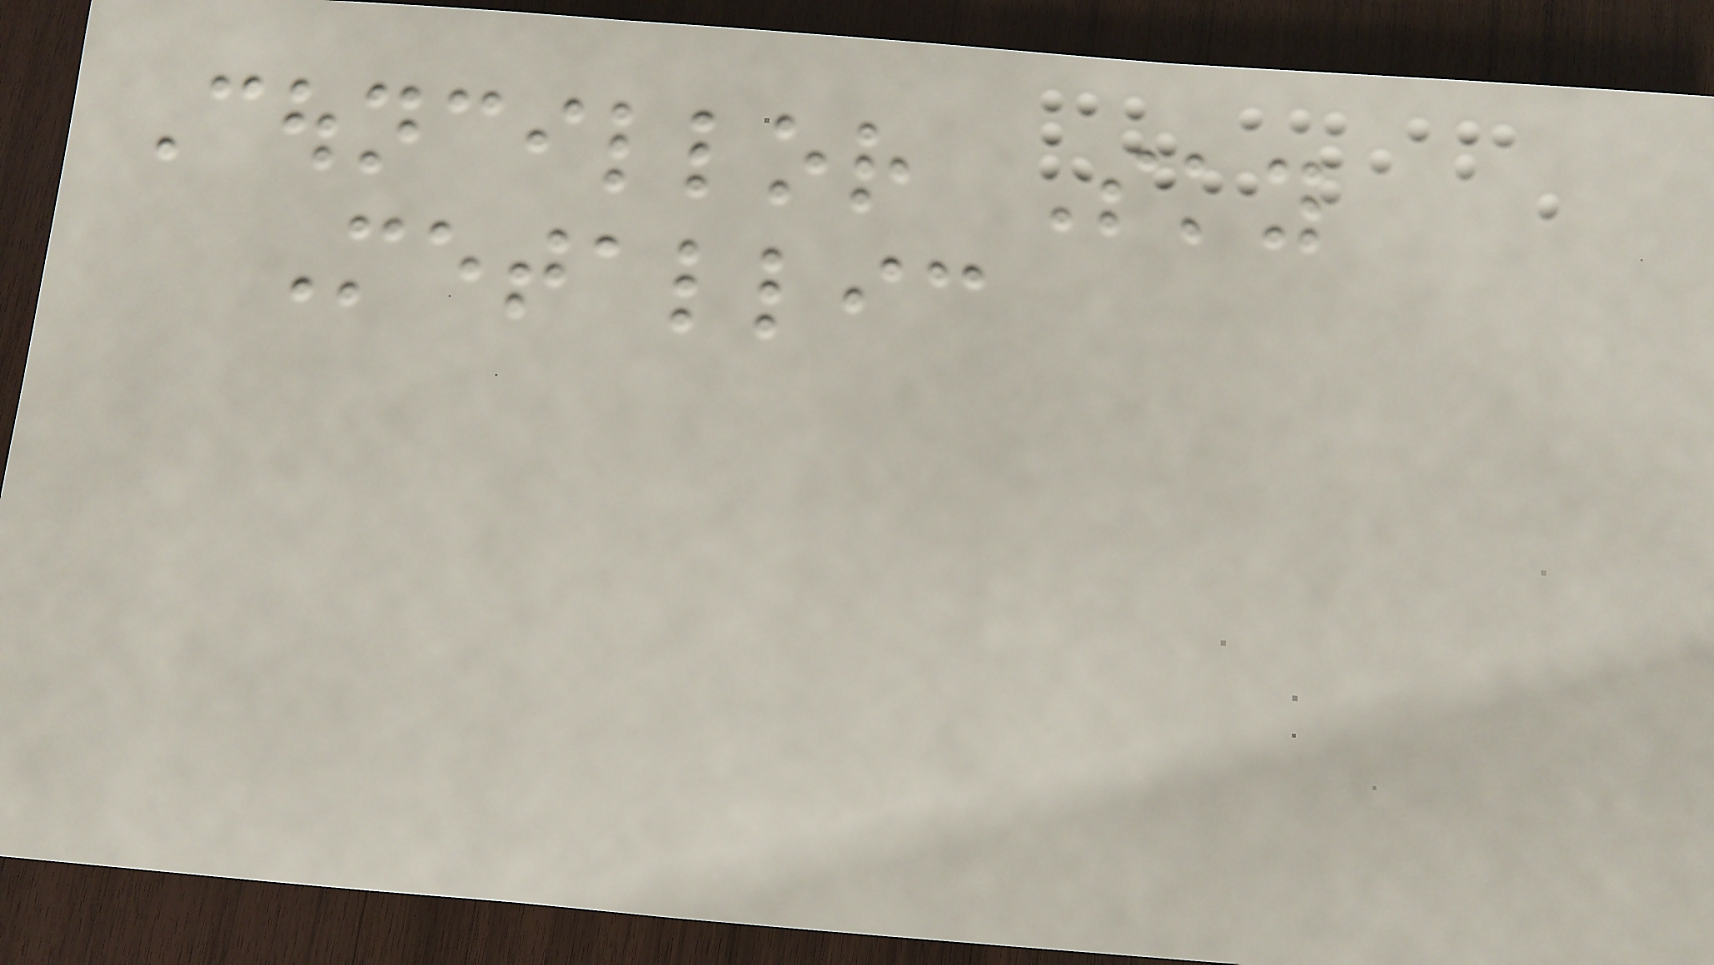Councillor Sky
Metallic
